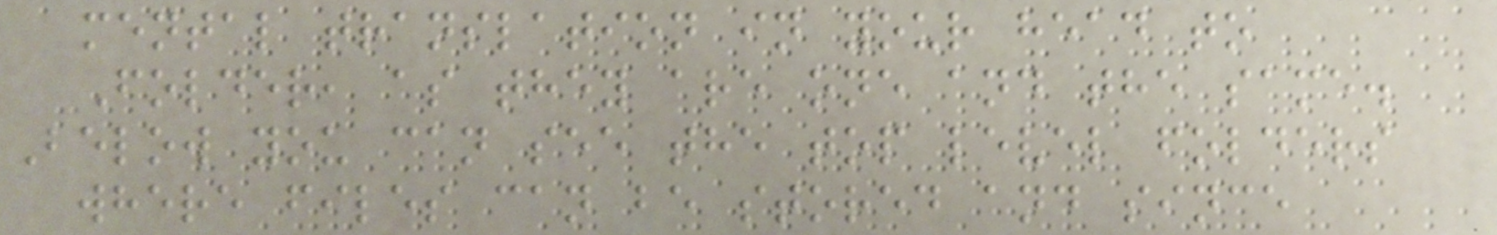mental translation in your head to
Folder, as they are one and the same.
Below you can see the top level folders
where files can be stored and since
